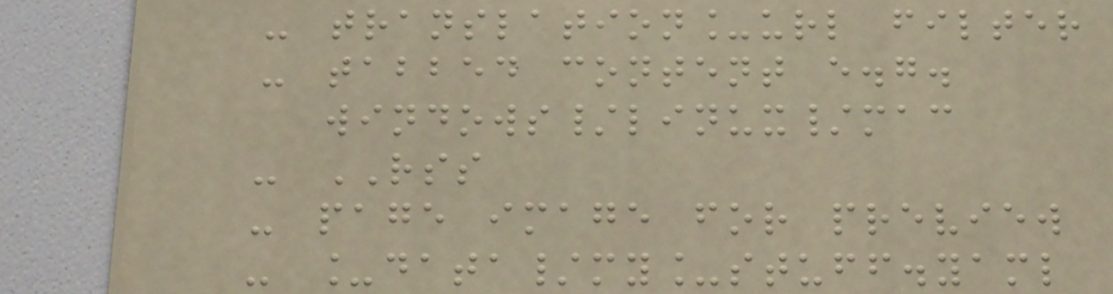- translation_url filter
- tabbed content e.g.
windows/linux/mac
- RSS
- page image for preview
- _data/my_stuff.yaml
